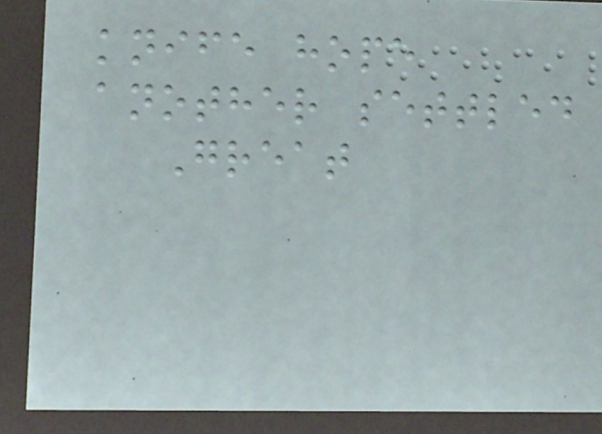knife hope
another settled
Great
